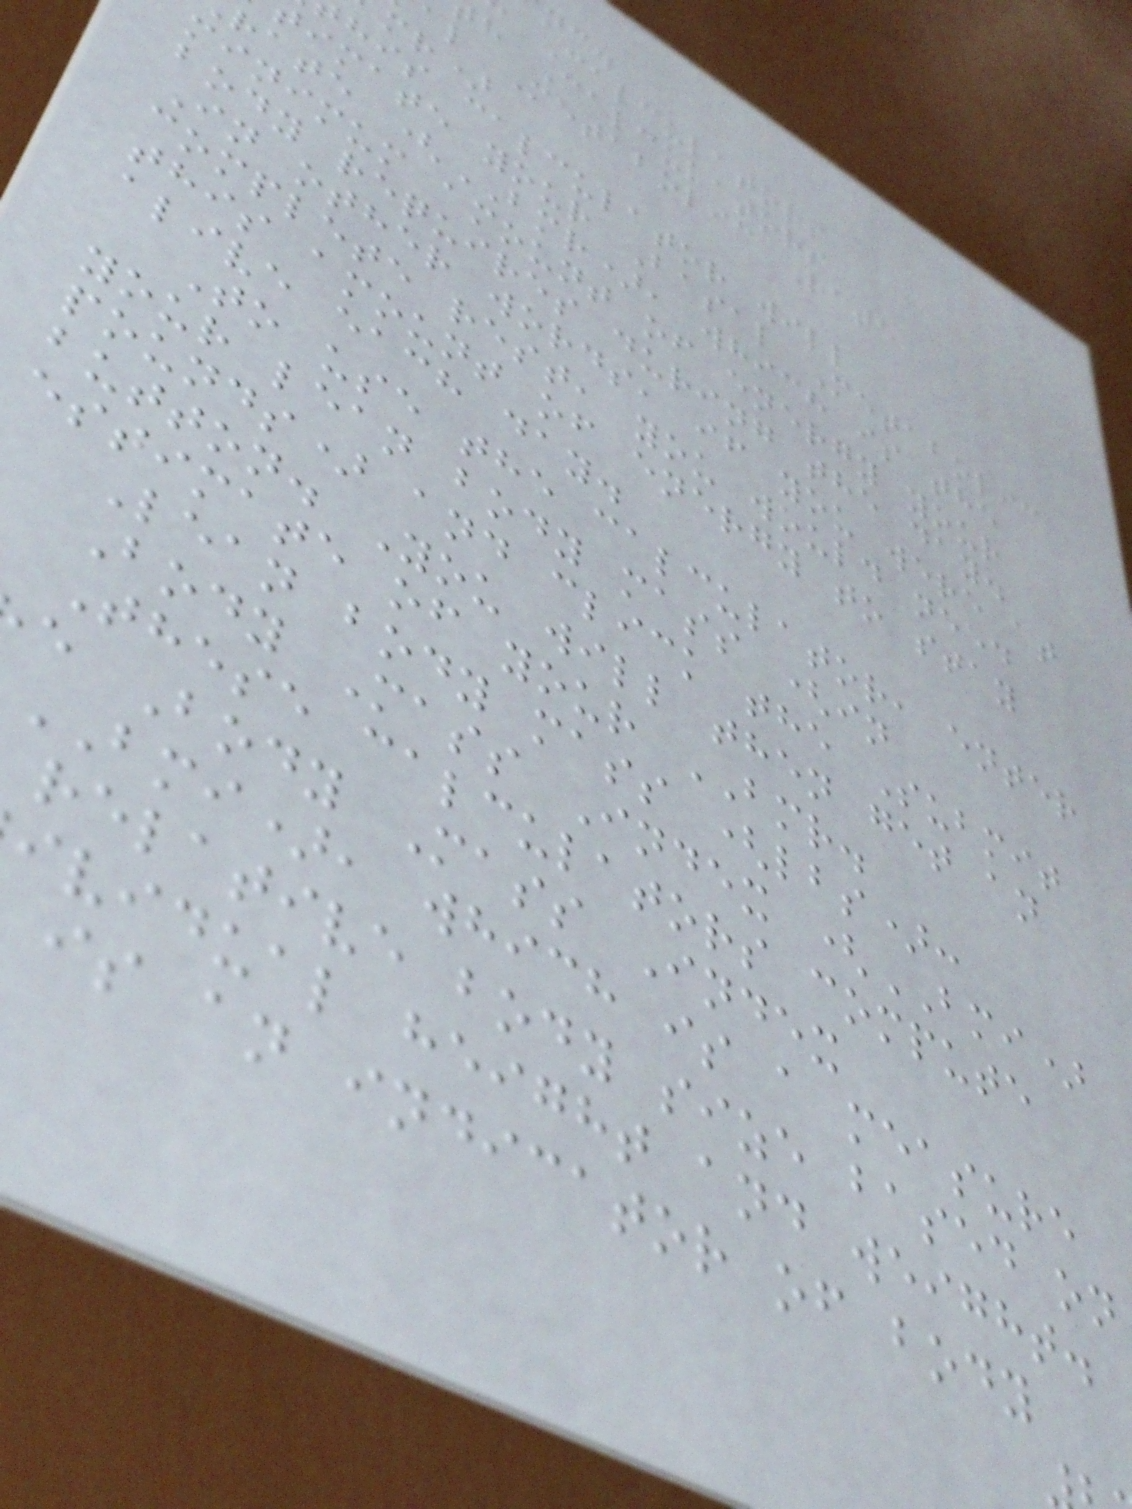Calculators
h Calculators
al Metabolic Rate
mr)
his calculator will
imate your Basal Metabolic
rate (BMR), which is the
minimum amount of energy your
body requires during the day.
In other words, if you were at
complete rest, you would need
this amount of energy to stay
alive each day.
To use the calculator, enter
your lean body mass (in
pounds) and click the Submit
button. You will then get an
estimate of your BMR.
Lean body mass (lbs):
Body Mass Index (BMI)
These calculators compute
e Body Mass Index
BMI), which is a measure
relative body size based on
ividual height and weight.
is an indicator of body
